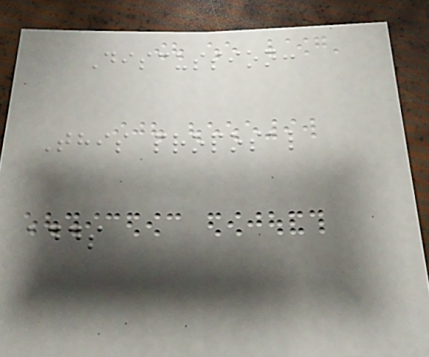Discussion:
This proposal
adds
